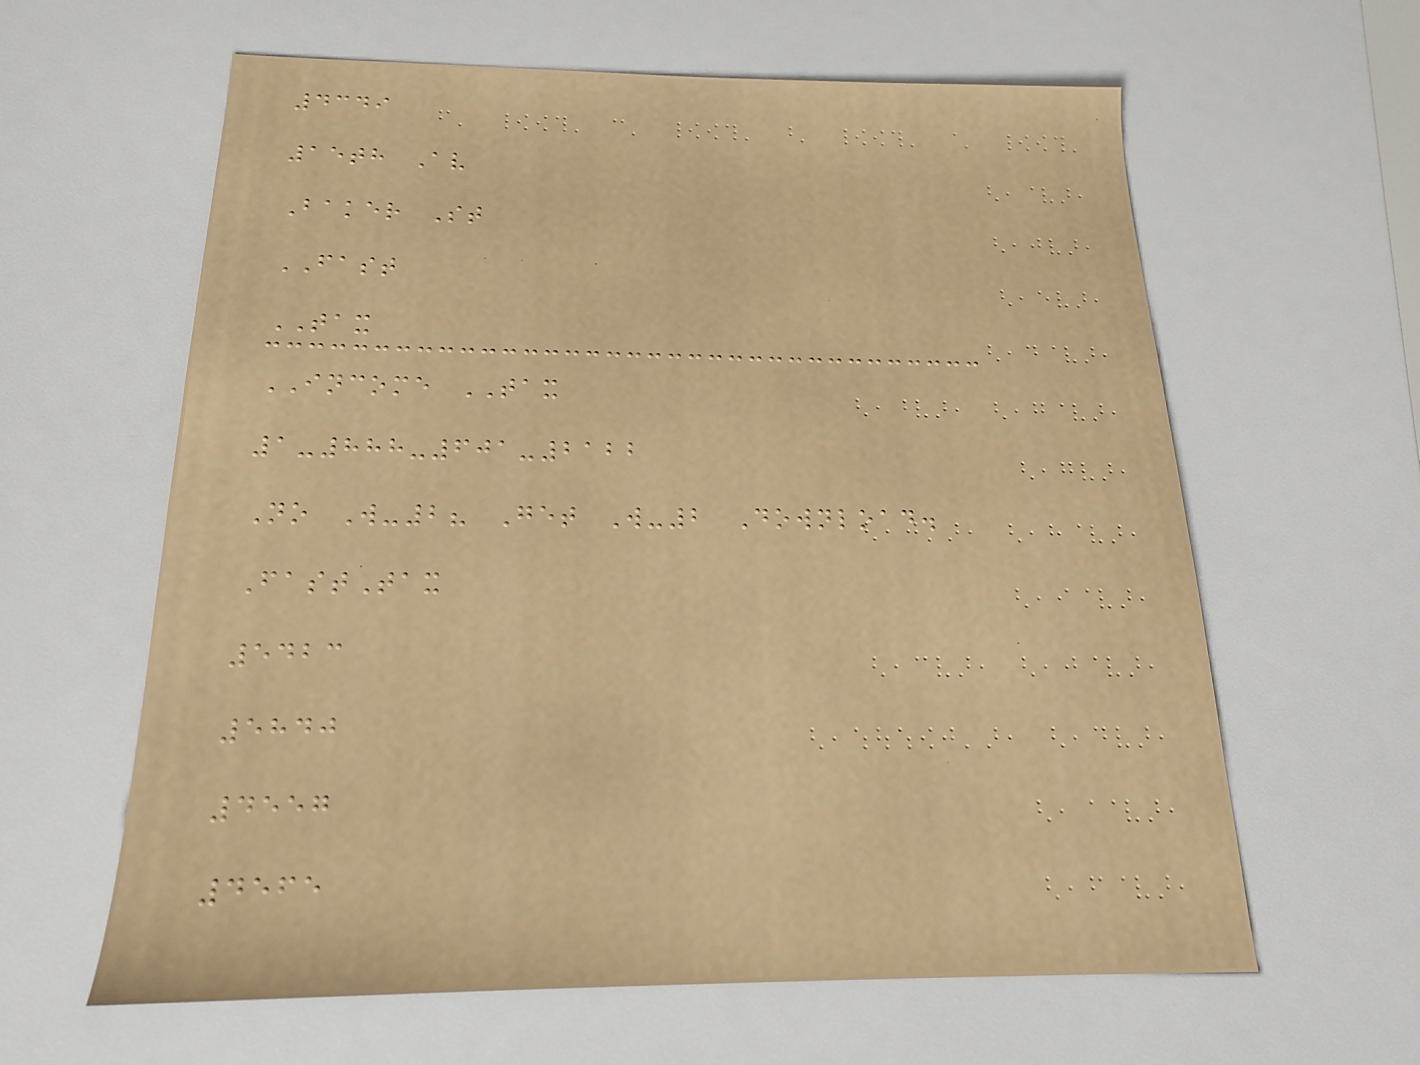4349
15th Av
Baker St
FAST
TAX
INCOME TAX
1-888-601-2122
No W-2? Get W-2 Download.
FastTax
5423
5840
4557
4565
